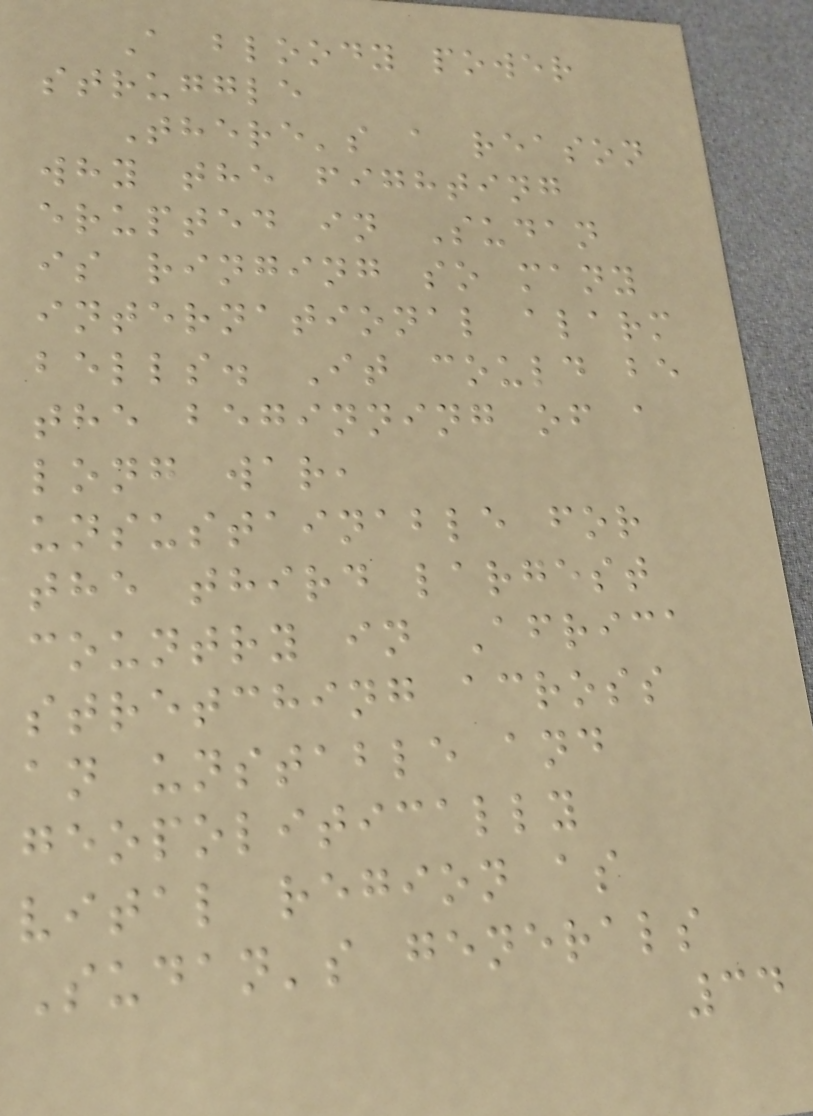A bloody power
struggle
There's a reason
why the fighting
erupted in Sudan
is ringing so many
international alarm
bells. It could be
the beginning of a
long war,
unsustainable for
the third largest
country in Africa
stretching across
an unstable and
geopolitically
vital region as
Sudan's generals
34
